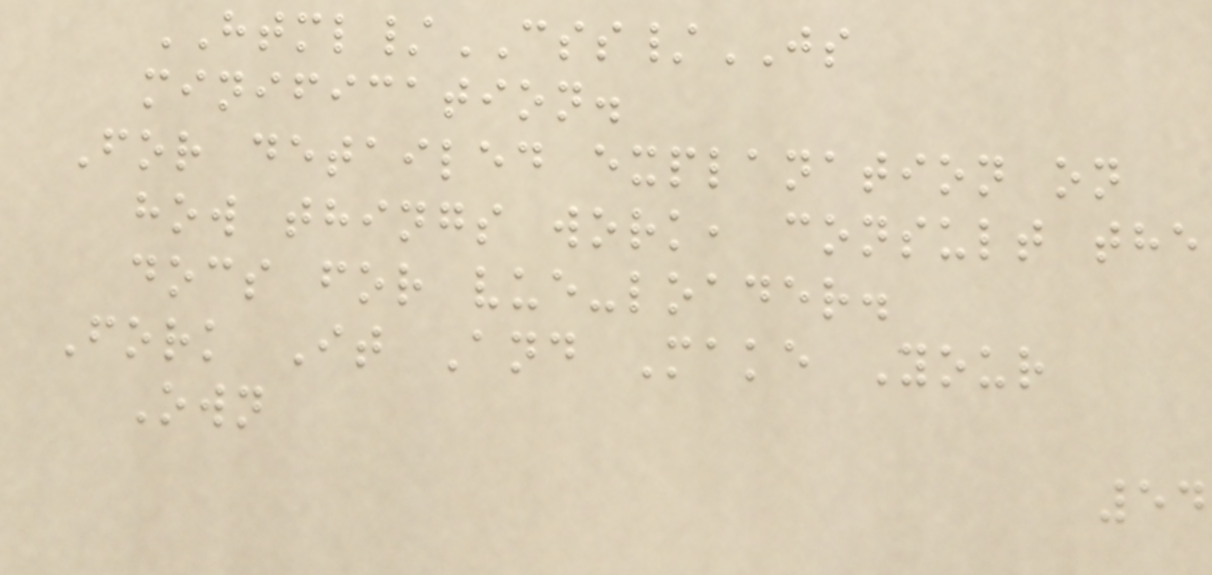HTML/CSS/JS
minification.
For detailed explanation on
how things work, consult the
docs for vue-loader.
Fork It And Make Your
Own
54
